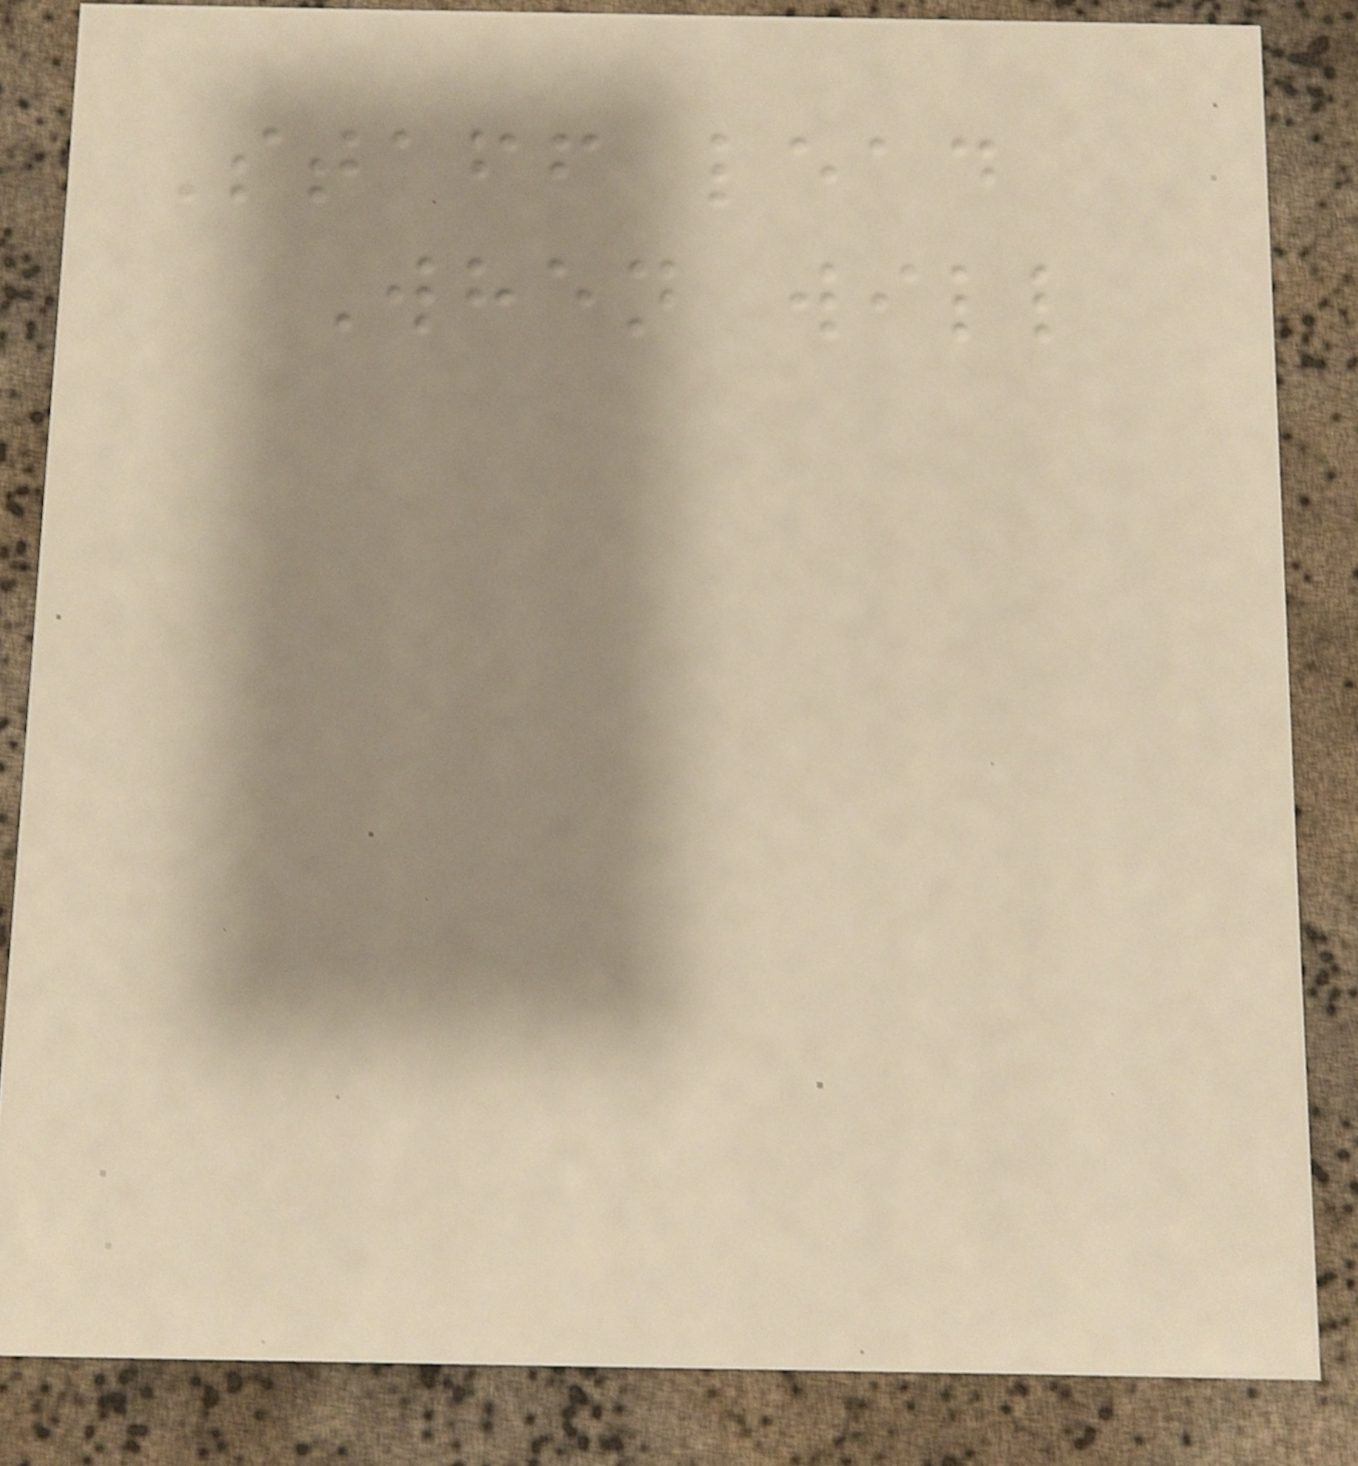Staff lead
When will
